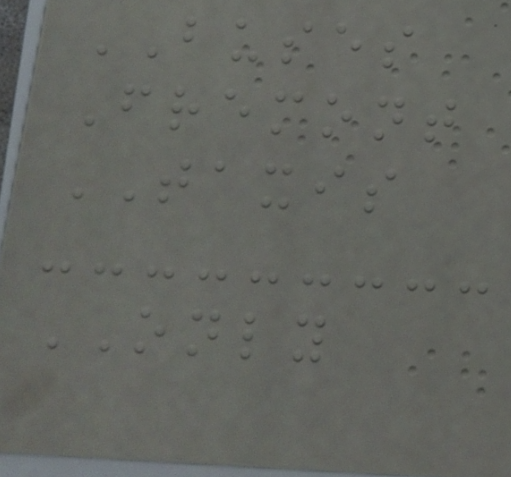BUSES
Fremont
TAXIS
ONLY
